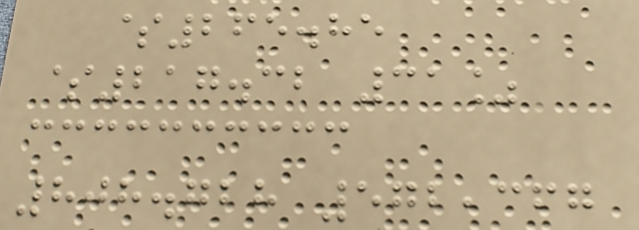$265.85
$217.32 31%
808.728 572,367
